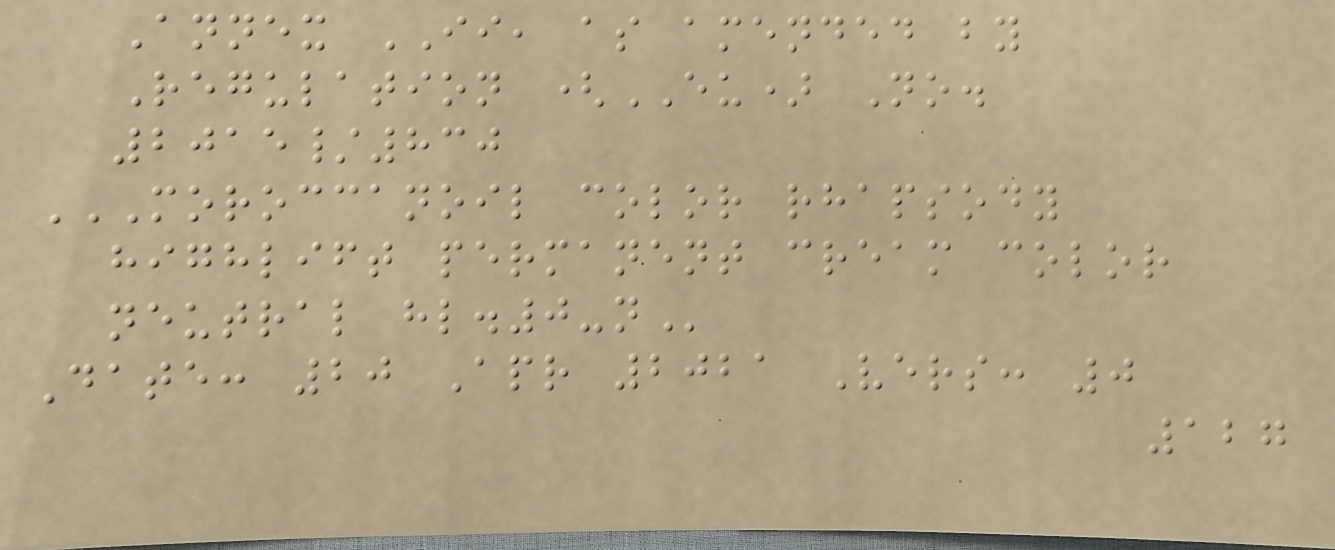Annex II, as amended by
Regulation (EU) No.
2015/830
MOROCCANOIL COLOR RHAPSODY
HIGHLIFT PERMANENT CREAM COLOR
NEUTRAL HL.0-N
Date: 20 Apr 2021 Vers: 0
127
